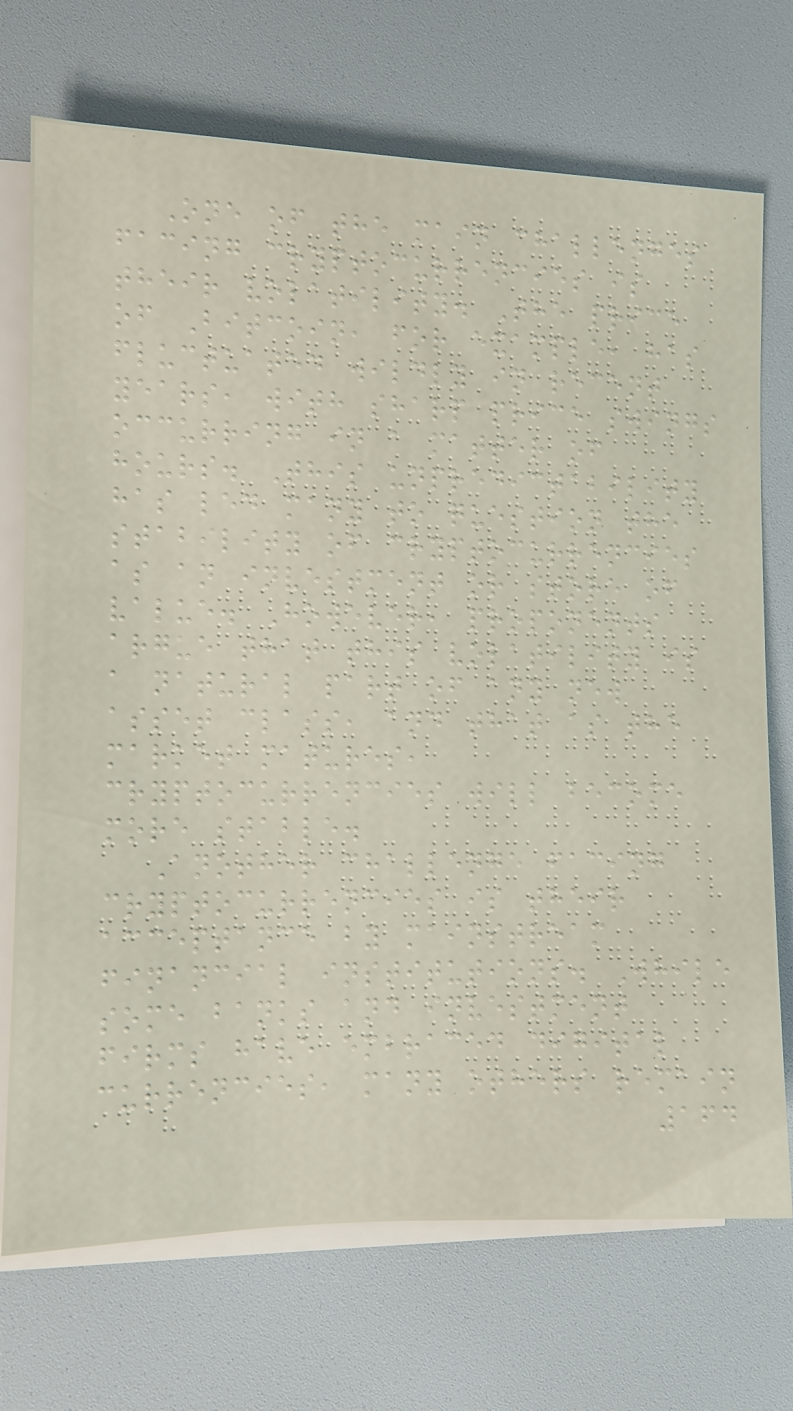One of the main challenges
facing cryptocurrencies is
their volatility. The price
of Bitcoin, for example, has
fluctuated wildly in recent
years, with sharp price swings
occurring in a matter of
hours. This unpredictability
has led many to question the
stability of cryptocurrencies
as an investment or store of
value. However, proponents
argue that this volatility is
a natural part of any new
asset class, and that as the
market matures,
cryptocurrencies will become
more stable.
Another challenge facing
cryptocurrencies is their
acceptance by mainstream
financial institutions. While
some banks and investment
firms have embraced digital
currencies, many others remain
164
